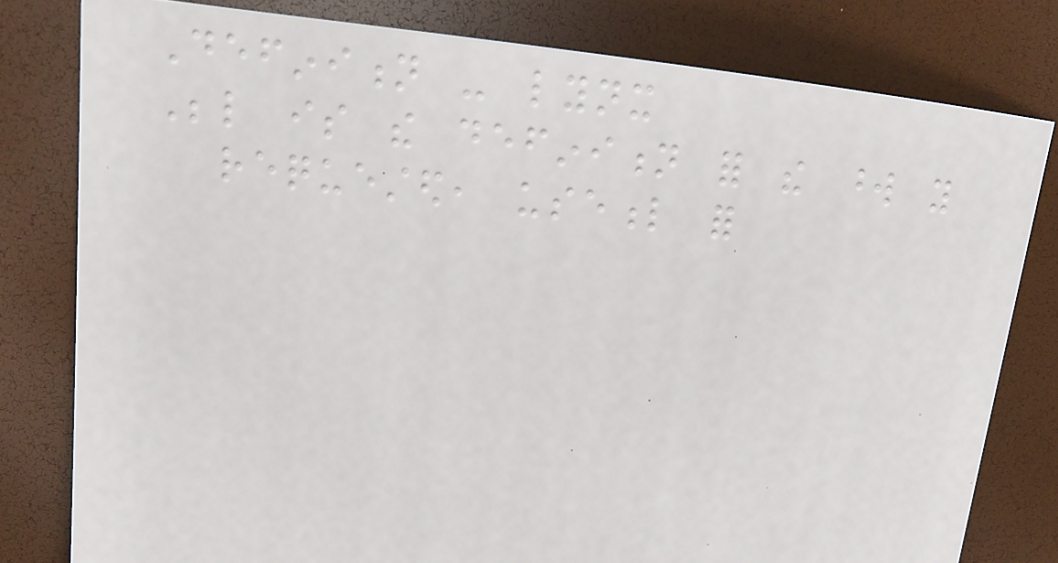Definition - lynx
Below is the definition for the word you
requested, useful for
